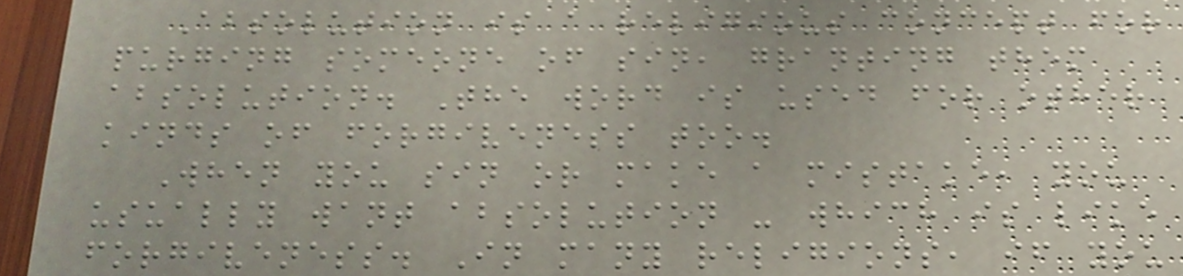Absolution is a religious concept for
purging someone of sin, granting them
absolution. The word is used for other
kinds of forgiveness too.
When you sin or make a mistake, you
usually want absolution - which is like
forgiveness. In many religions, if you
